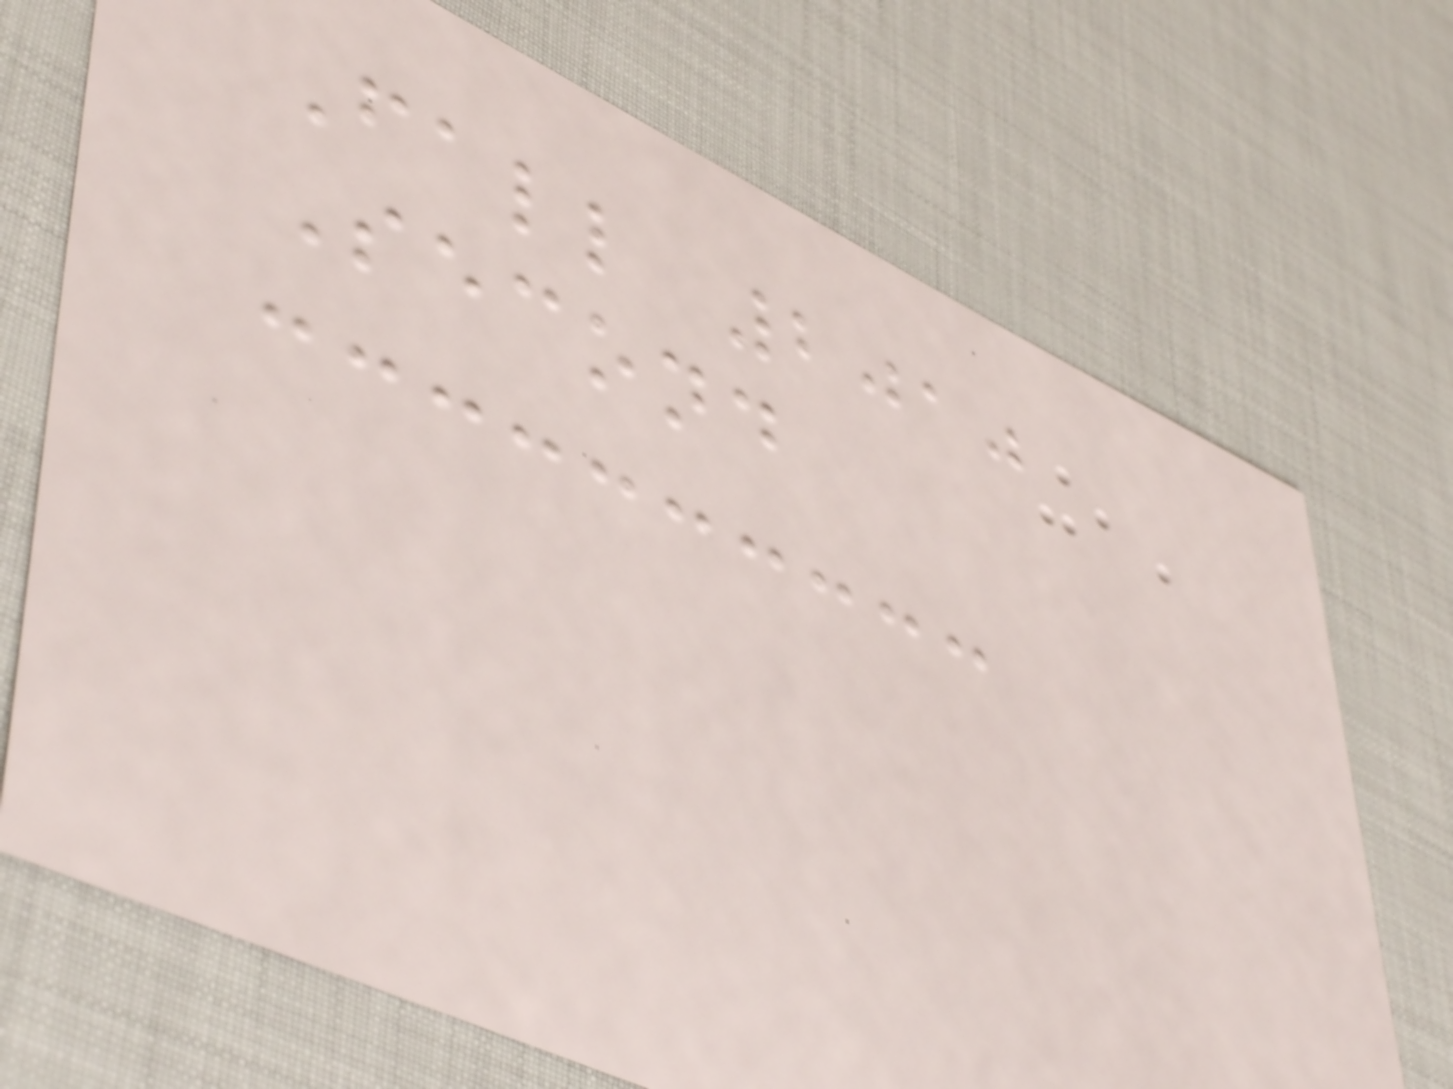Fall 2010
Second
